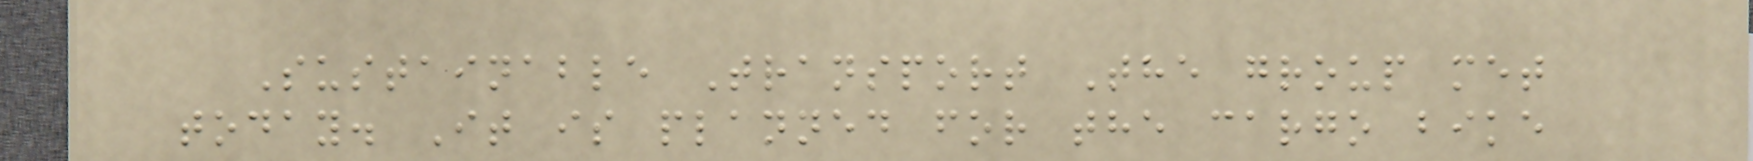Sustainable Transport The group met
today. It is planned for the cargo bike
